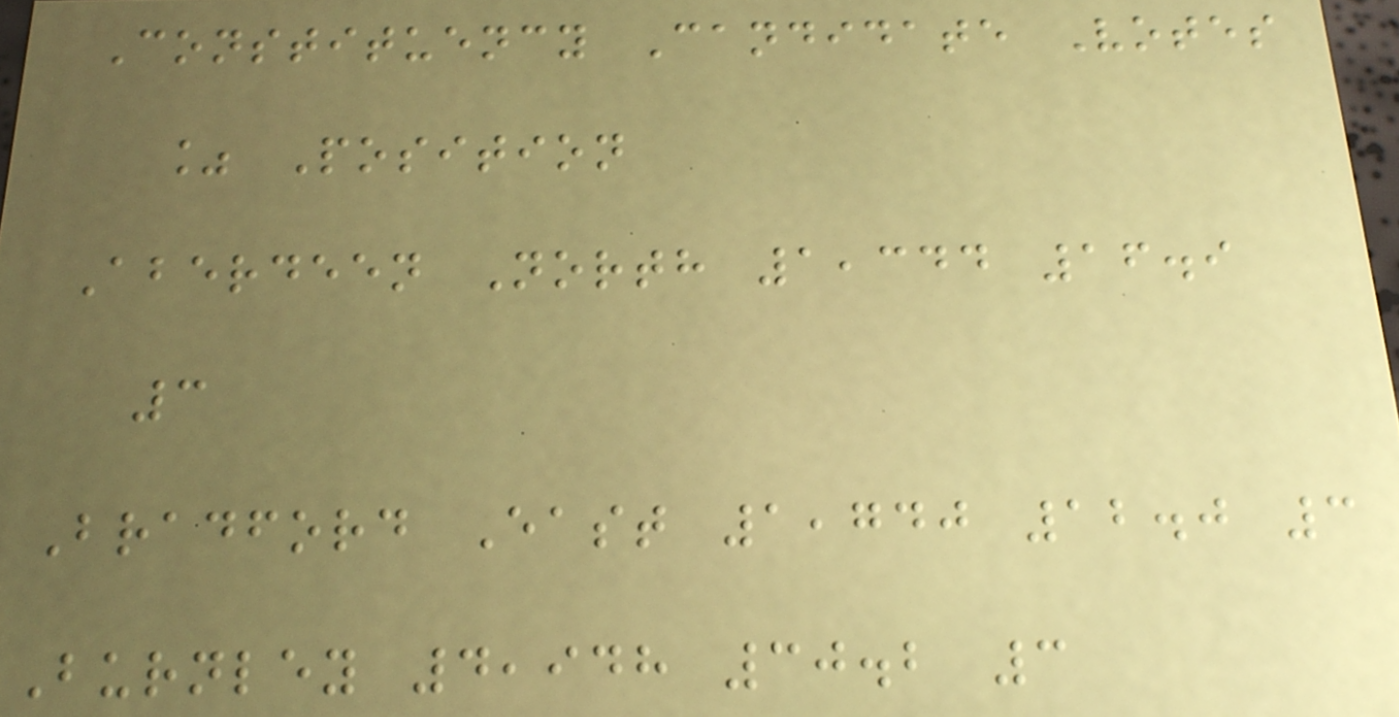Constituency Candidate Votes
% Position
Aberdeen North 1,344 16.9
3
Bradford East 1,740 12.0 3
Burnley 4,948 30.2 3
